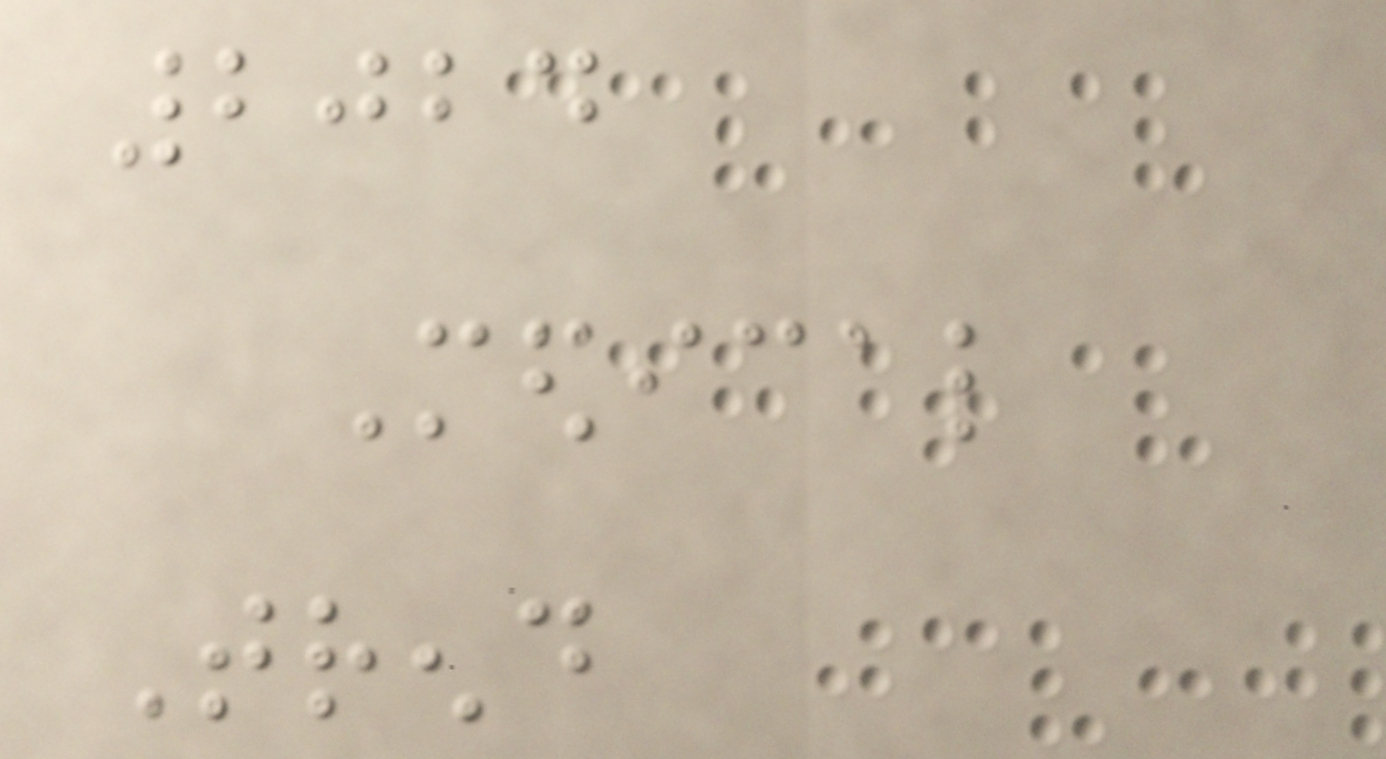2024
Medical
Trend
